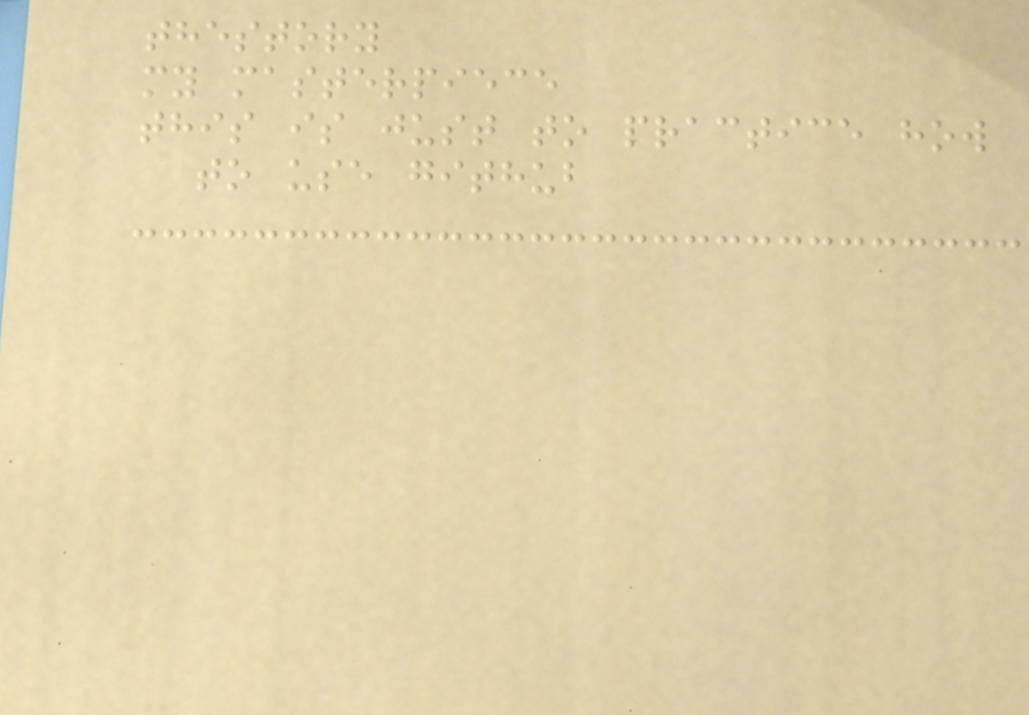thestory
my masterpiece
this is just to practice how
to use github
